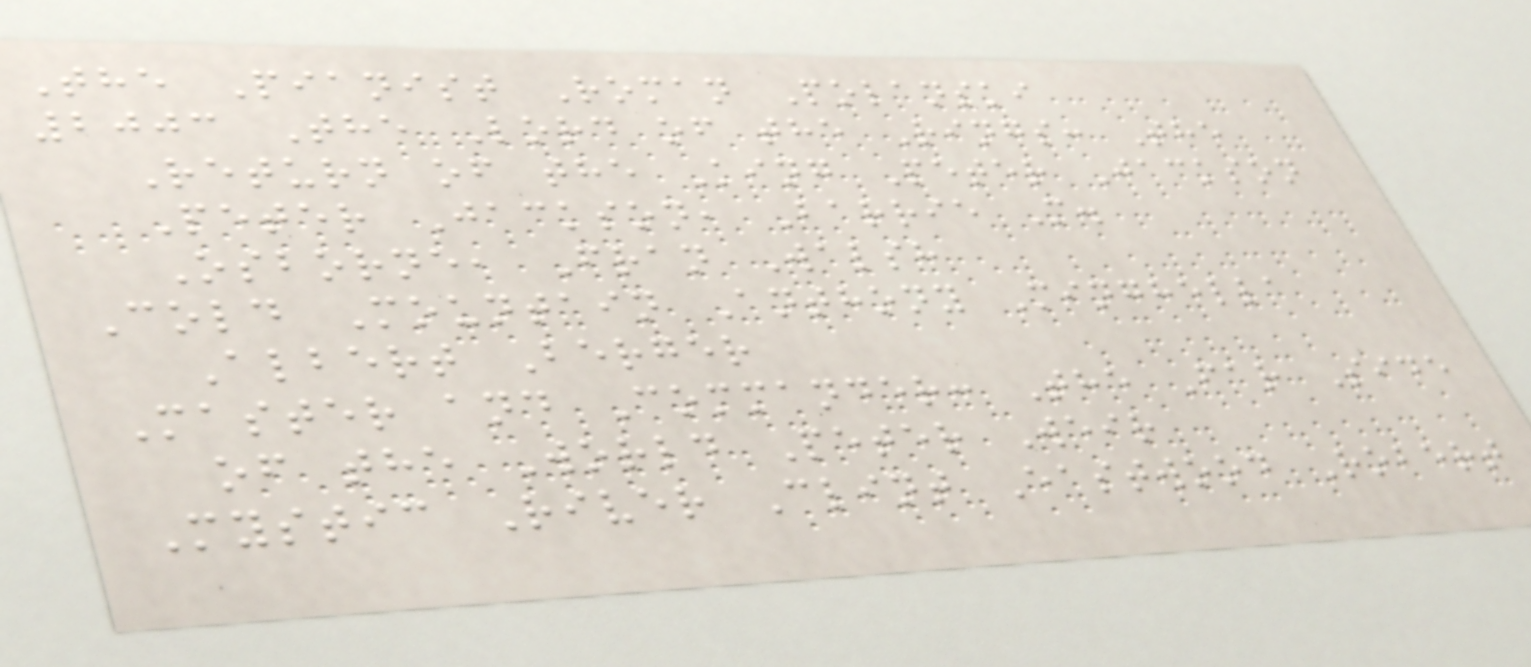The Pianist Roman Polanski
2003 The Lord of the Rings: The
Return of the King Peter Jackson
Peter Jackson, Barrie M.
Osborne, Fran Walsh
Cold Mountain Anthony Minghella
Albert Berger
Master and Commander: The Far Side
of the World Peter Weir
Mystic River Clint Eastwood Robert
